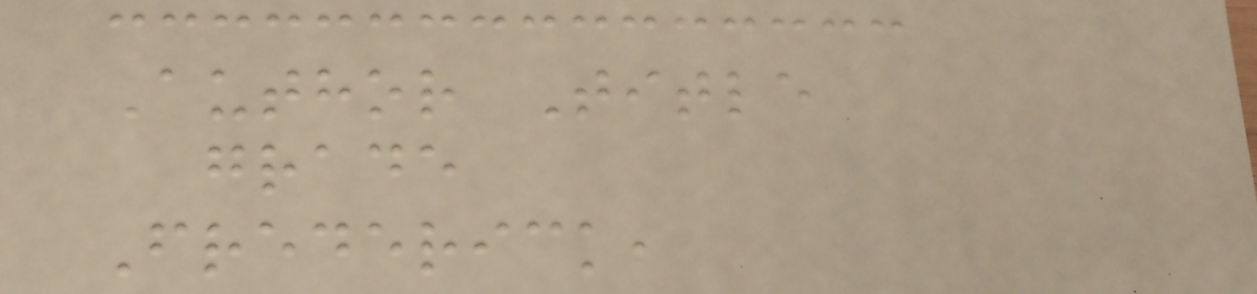Author Title
grade
Frederick,
